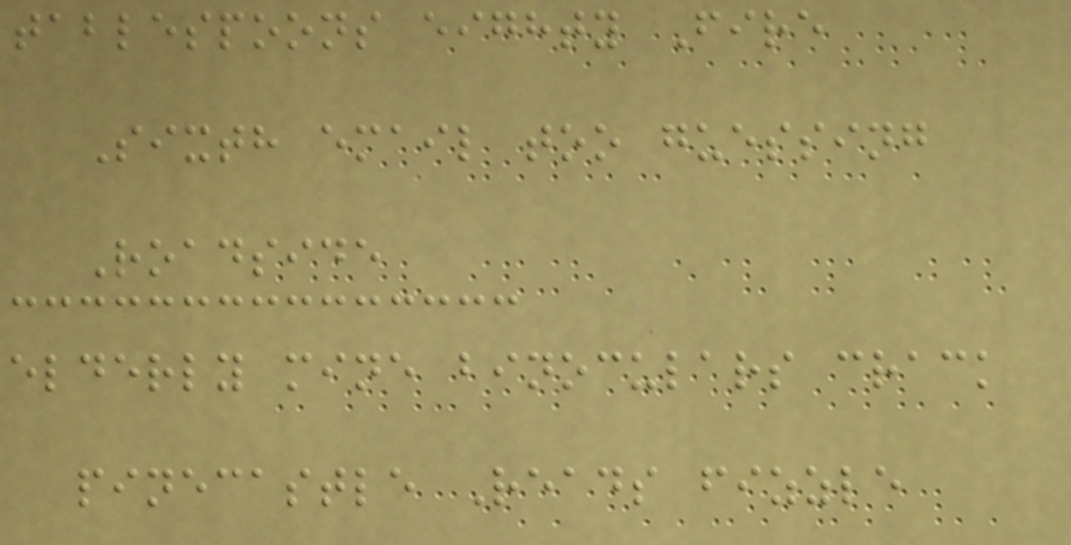tablespoons eighty Fire
Sixth email too guessing
Roadside
elderly mine binoculars crack
pinecastle Reads fizzle
